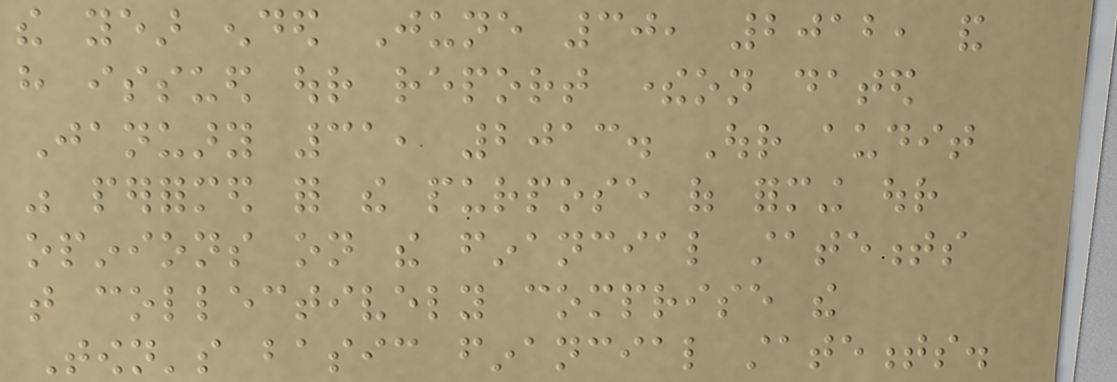the year ended June 30, 2012, and
have issued our report thereon dated
January 31, 2013. Our audit
was performed for the purpose of forming our
opinions on the financial statements
that collectively comprise the
Town's basic financial statements.
